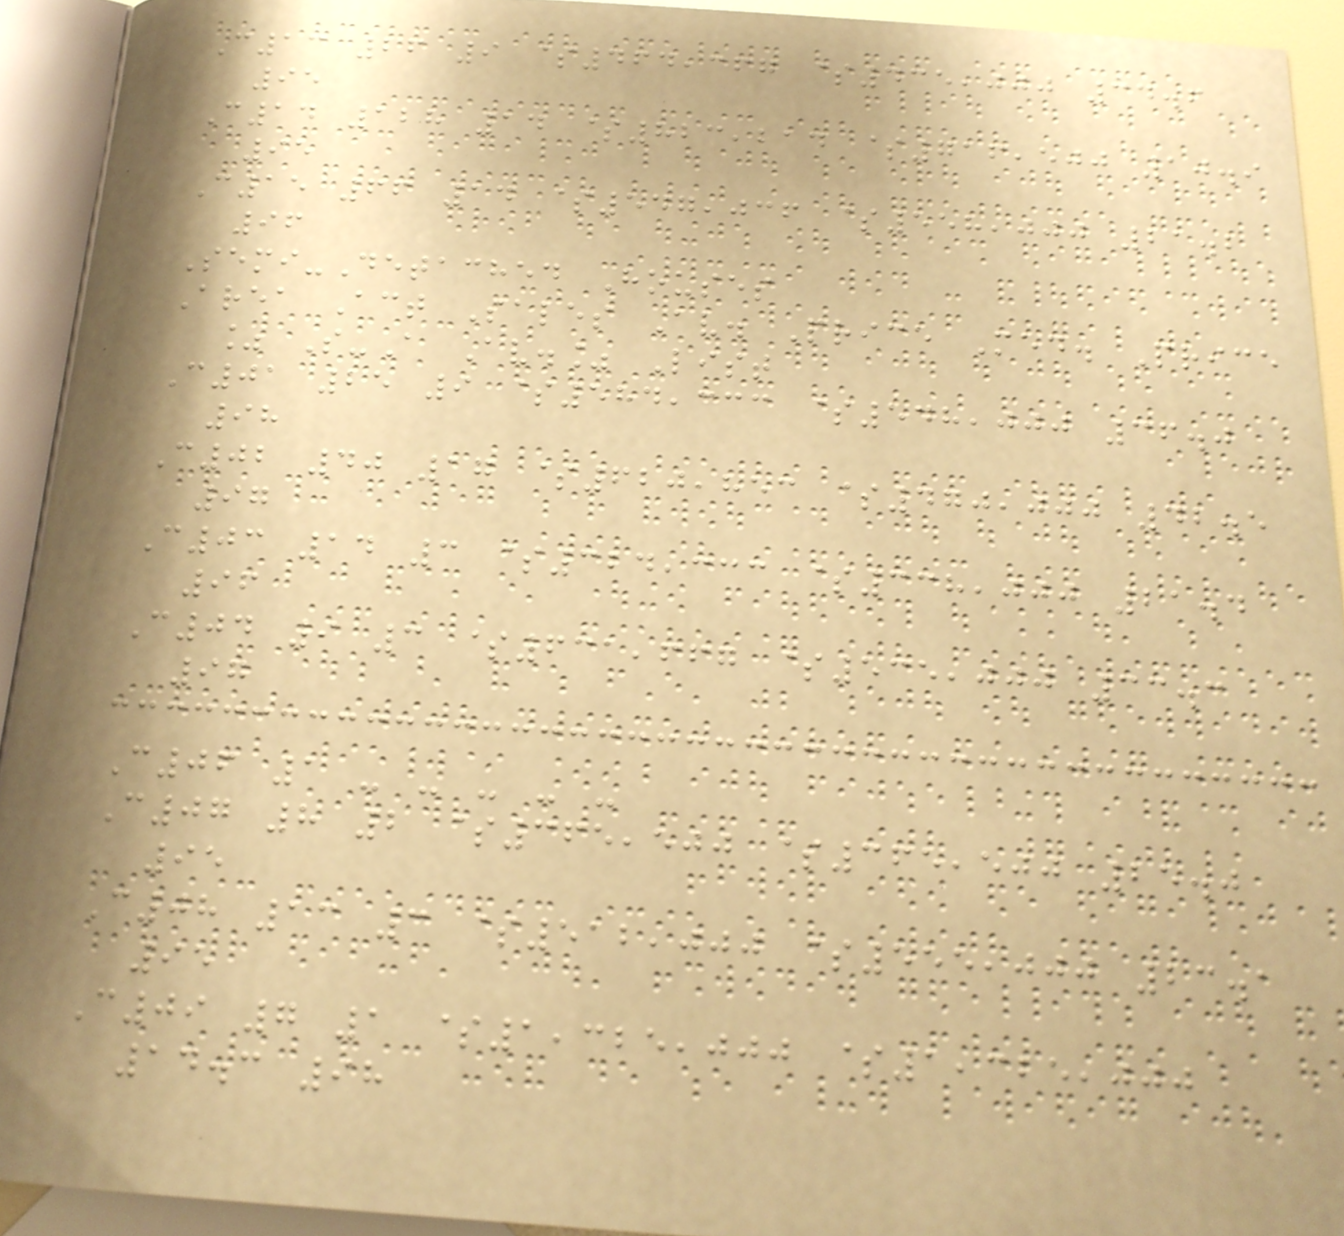C13 26 9 $464,367 $435,000 34.6
95
C14 128 14 $823,214 $716,500 10.9
95
C15 66 14 $547,036 $558,000 21.2
96
Semi-Detached Houses
Area Act Sales Av. Price Med. Price
% S-A Av.% List
C01 25 9 $584,333 $548,000 36.0
98
C02 40 17 $620,853 $470,000 42.5
97
C03 14 3 $324,333 $338,000 21.4
96
C04 9 3 $631,667 $535,000 33.3
97
C06 1 - - - - -
C07 8 2 $365,500 $365,500 25.0
95
C08 13 3 $512,000 $555,000 23.1
95
C09 7 1 $1,325,000 $1,325,000
14.3 98
